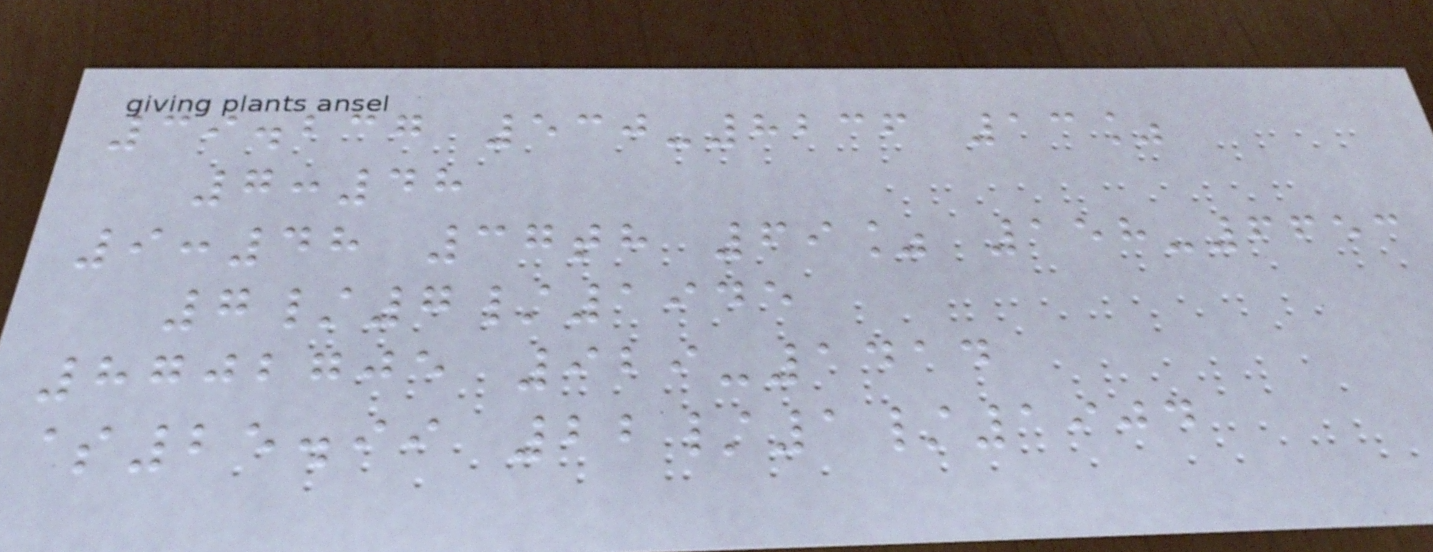39.237 530-8236 13%
7:48
9:48 37th 69% 158-6653
7/7/1945
8702705 929-1414
$25.99 22/1/1904
